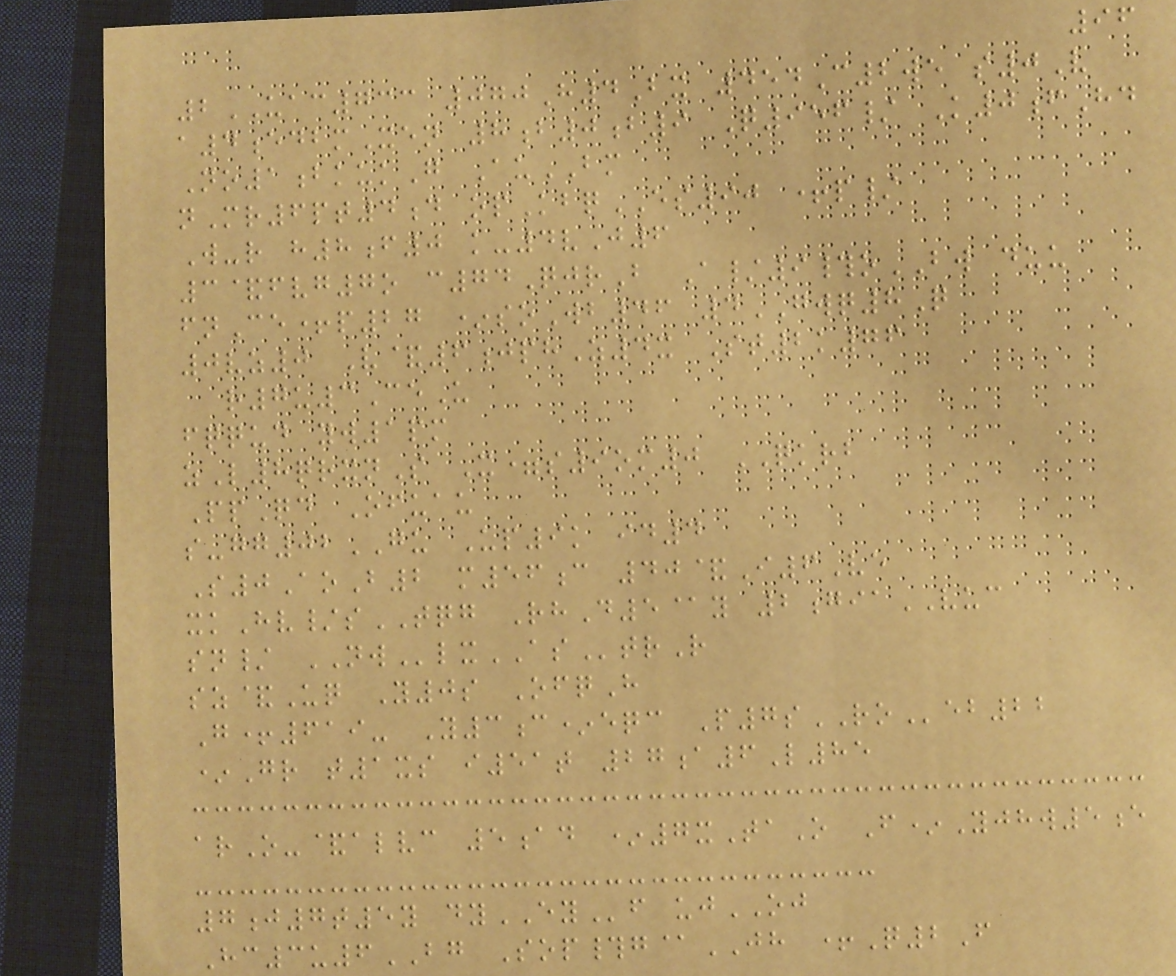96
2UAC733 070H4Bx 454C2we s0V
a4edbmXen 8b0b9 Q956/ K0fHd
No1bkukG AuBM
nMr6pt4d opKbqES90 +p/
W-r h8f0 k-4vJ6
3&fvg7o c74QjrB A/9#oBW duu
fnCe+p27 *soWb46 4GWQ8Q
0vz0 V&6jphZ4x St2k76
r7u3CeU
fqqud yw1pm
zL8qrxnS X=s9om0 QKRB
PpQd Ofuau
s-gg02GU Up9k id4
S0AoB2 m56c 40&I6Ve
xkHv/sTQG RhD5@y 2giaVUC
sn/ NWlxAStrR
sz&Uq Y0s OfqH
G+619- Y3c*eqc P7sROeb22
*Gr t1xs i51t 27a6L85
arO-&alvc 5ad *7xTaO F*Yjhw5e
7j7t5y dyEYf ujOJ
Hc3u6BG Sop#g@JH +Q2F
